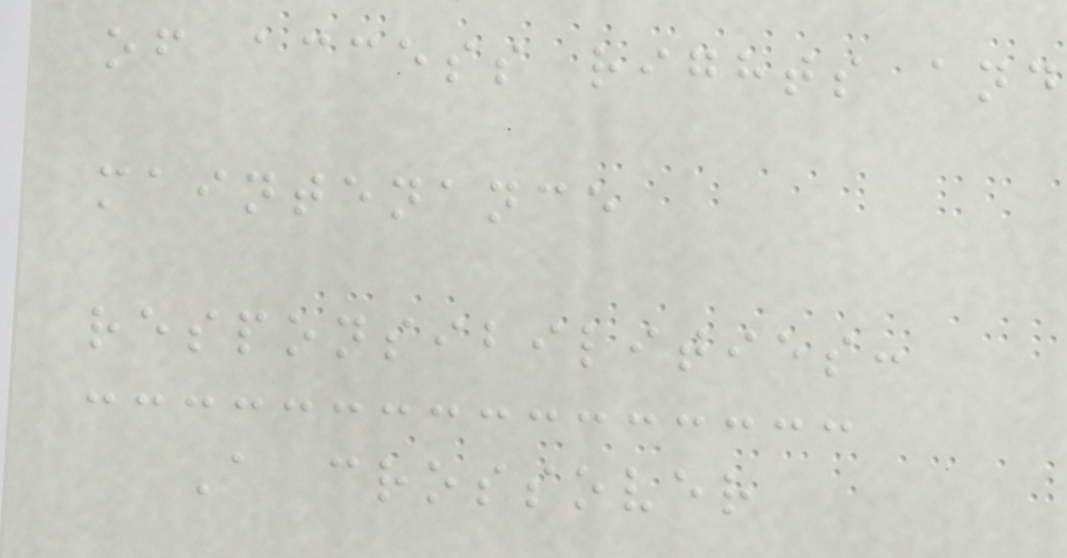of access rights and
maintenance
responsibilities:
A crossover
